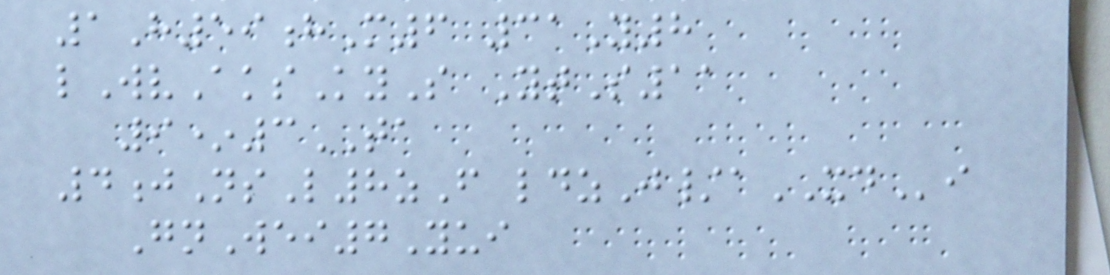1H59hM6 31Y8
lWvAksKyS YtS11
9*3TA
4jNsL8zF ldzJ/aXDi
GnWei7Yui
